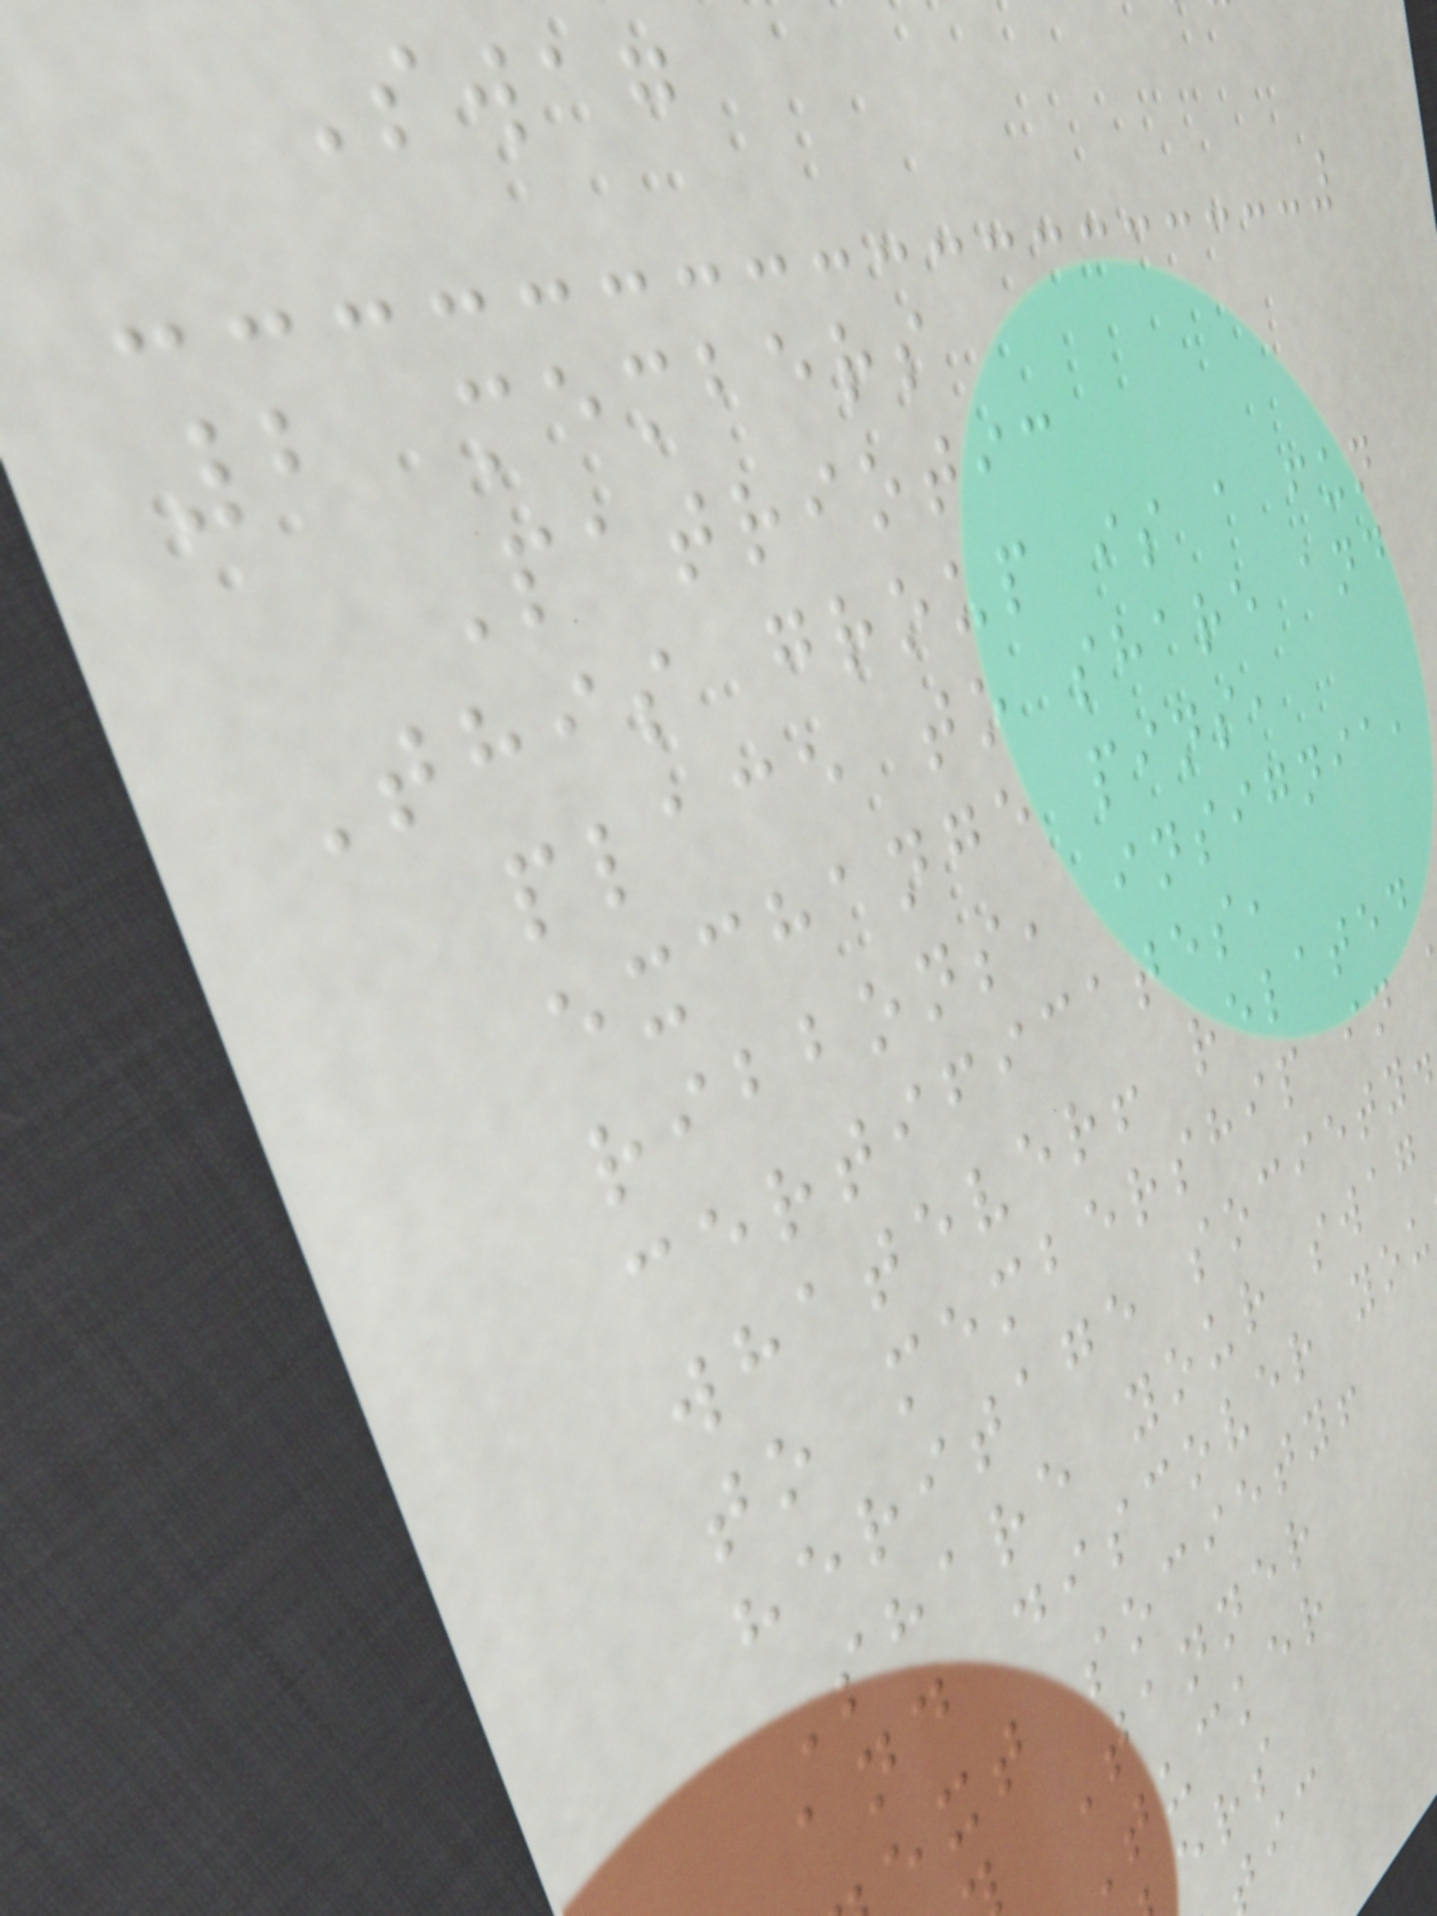Swag
2 members
Patriotic
This group is a fun
place to share and
exchange pins,
ribbons, insignia,
certificates,
whatever! related
to membership in
heritage society.
Share your swag
and discover you
ext society!
Tanner
Tucker
